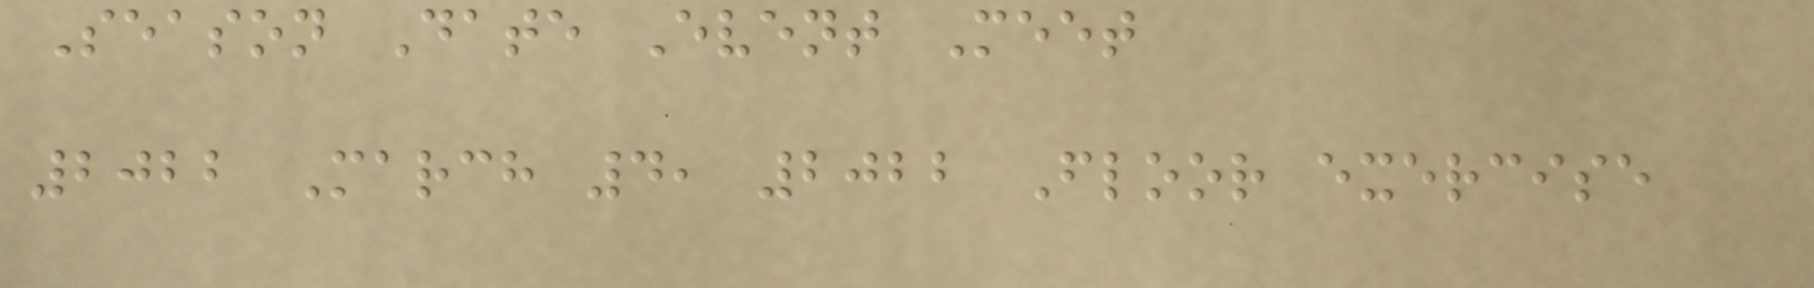Season Date Event Meet
2022 March 4, 2022 Floor exercise
